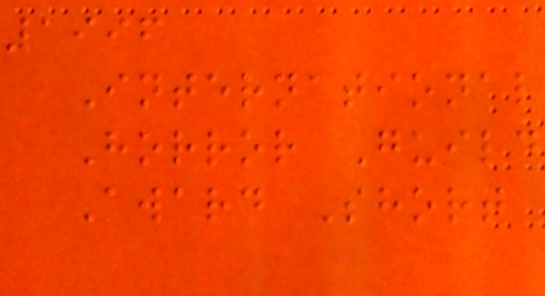1996
International
Horror Guild
Award Short
